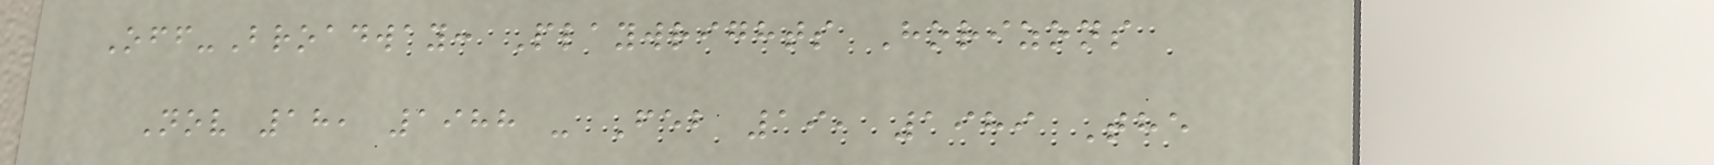Off-Broadway: Playwrights Horizons
Nov 18, 1988 - Feb 19, 1989 The
